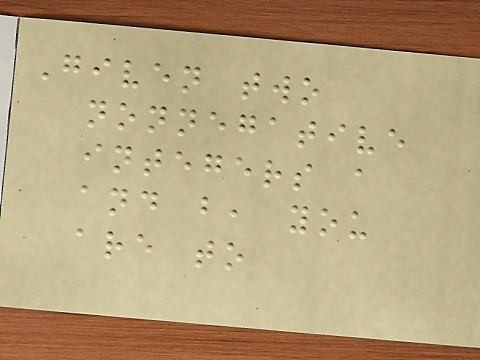Given two
nonnegative
integers a
and b, you
are to
